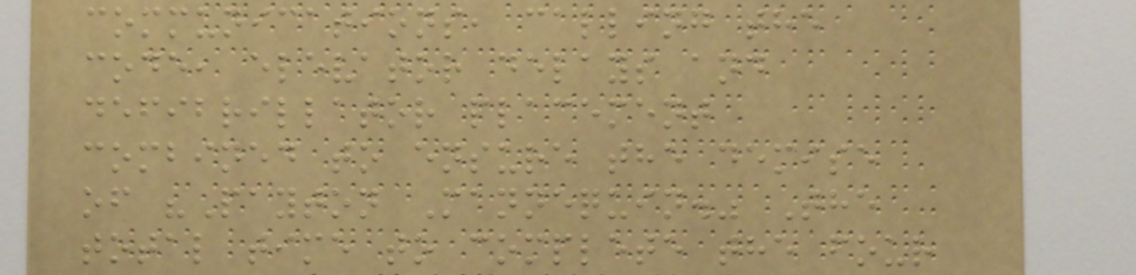communications, calling the
code, elevator delays and
defibrillator placement
combined to ensure the demise
of "Payton Mannequin." The
total time to complete the four
